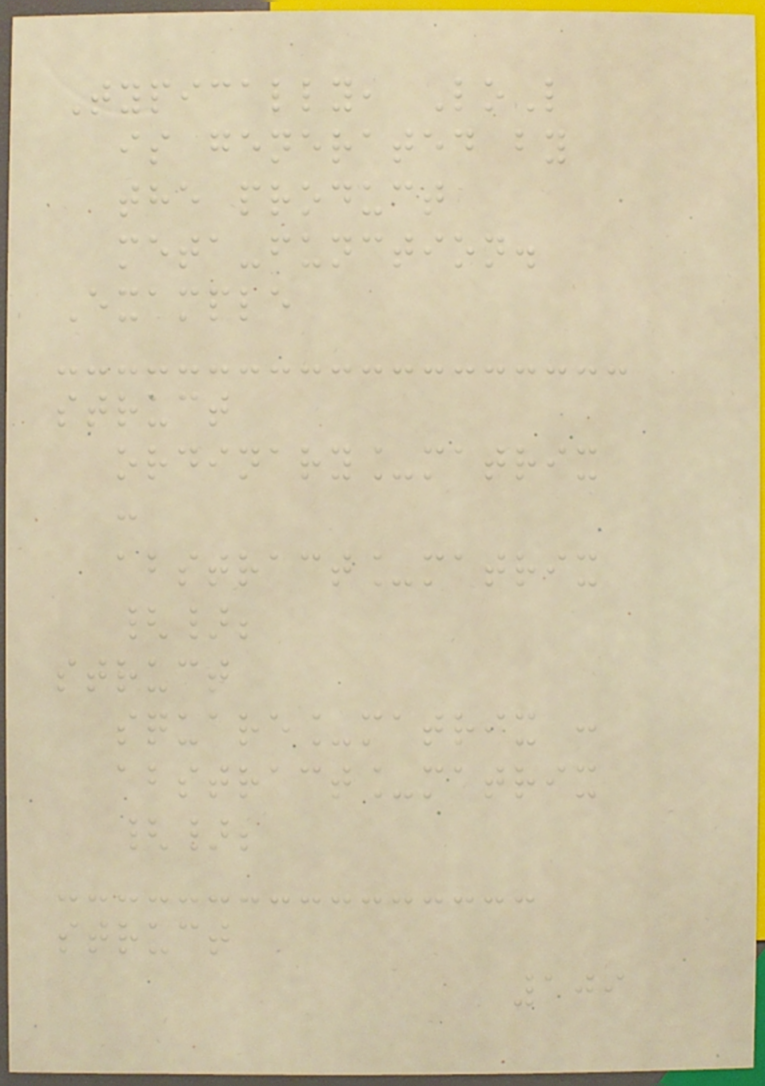Typically, LoL
is generated by
the product
meta-function.
Example
struct
ordinary_matrix
:
abstract_matrix
{};
struct
square_matrix :
abstract_matrix
{};
struct
109
